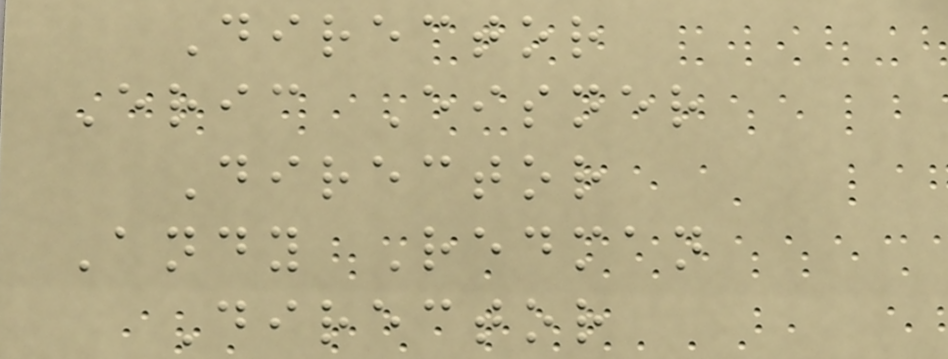Director
Eric Eisner
Director
Andy Redman
Director
